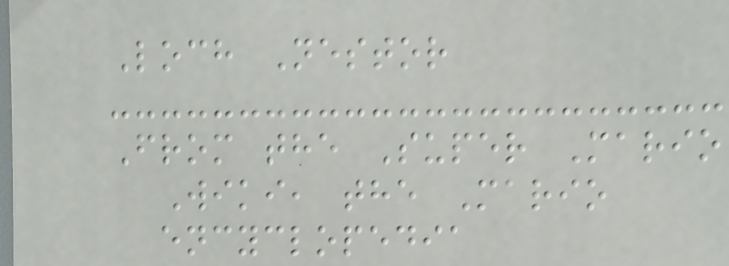Loch Nestor
From the Super Mario
Wiki, the Mario
encyclopedia
